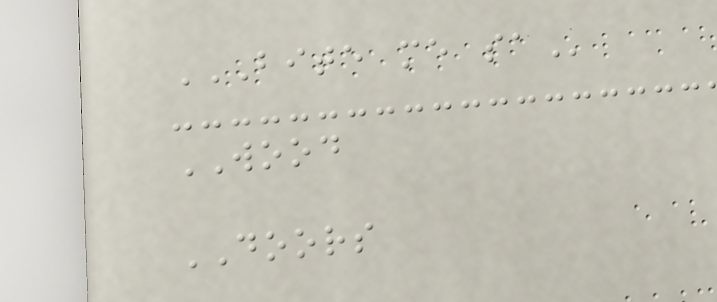BITE ME SA
WOOD
DOORS
